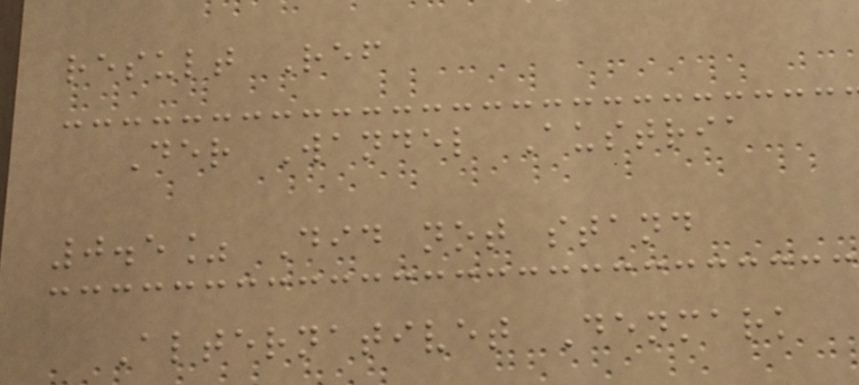result Ref
Der Wandel Austria
0.5% Did not stand
Alternativet Denmark
